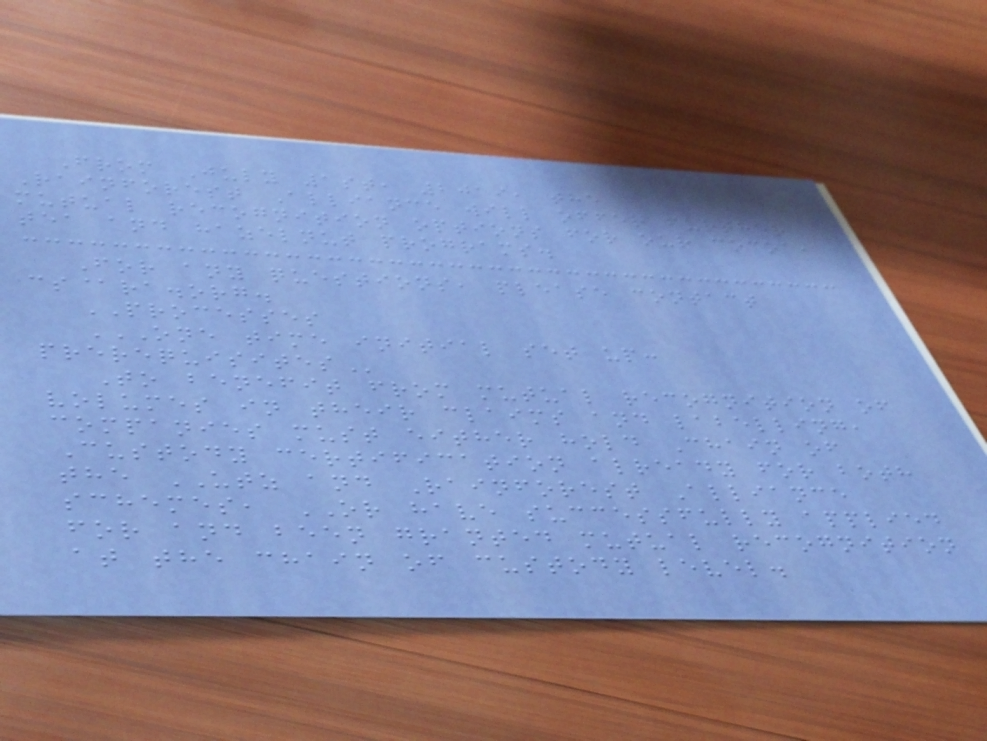From July 1st, 2019, the
Rainforest Alliance will offer further
mutual recognition options for our cocoa,
tea and hazelnut programs.
For any questions, please contact
cs@ra.org.
PROCESSES
ONE TIME INITIAL SET UP:
PREREQUISITES
To benefit from mutual recognition of
volumes in their claims and labelling,
companies must either hold Chain of
Custody certification already for both
the UTZ and Rainforest Alliance
schemes, OR have successfully applied
for and been granted mutual recognition
at the chain of custody level.
